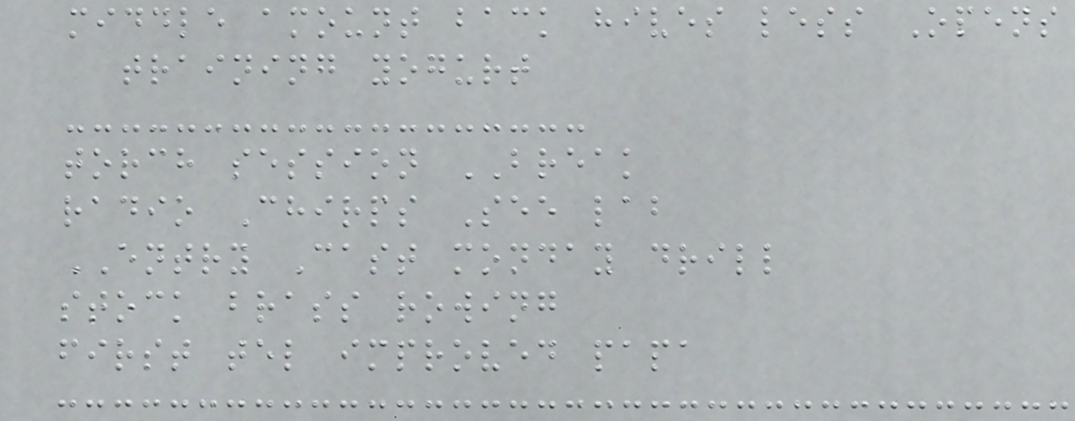middle amount back hives less Opens
training yogurt
torch session BREAK
radio Chirps See lab
ENTRY Cast monday drill
stock brass rowing
first tel improved papa
